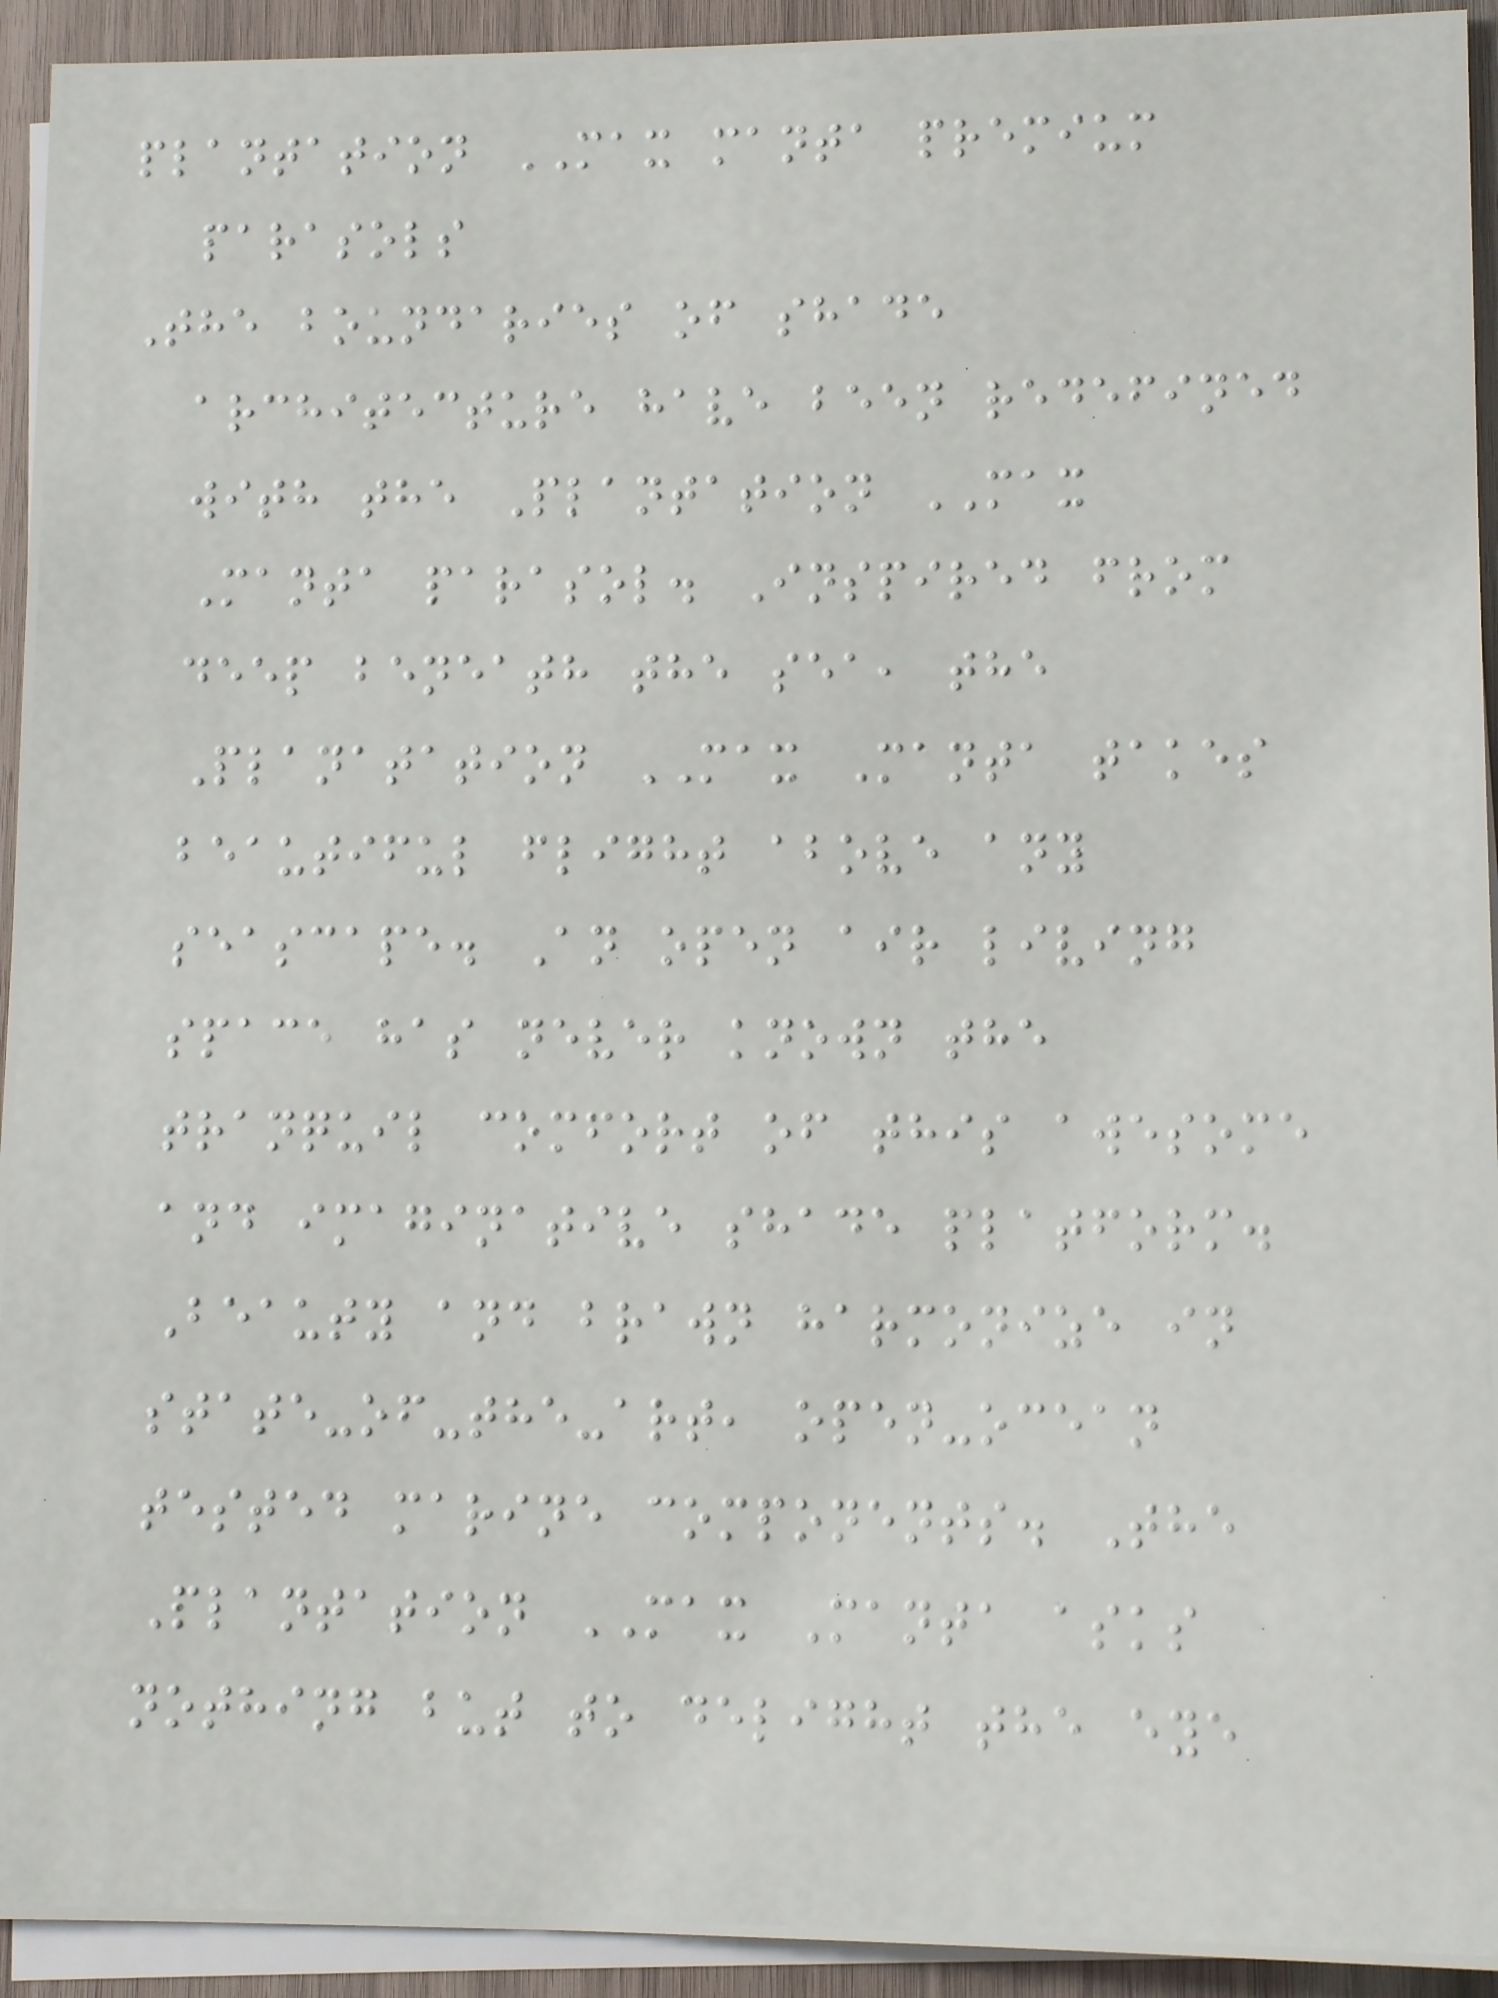plantation MAX manta premium
parasols
The boundaries of shade
architecture have been redefined
with the Plantation MAX
Manta parasol. Inspired from
deep beneath the sea, the
Planatation MAX Manta takes
beautiful flight above any
seascape. An open air living
space has never known the
tranquil comfort of this awesome
and imaginative shade platform.
Beauty and brawn harmonize in
state-of-the-art, open-ocean
tested marine components. The
Plantation MAX Manta asks
nothing but to delight the eye
